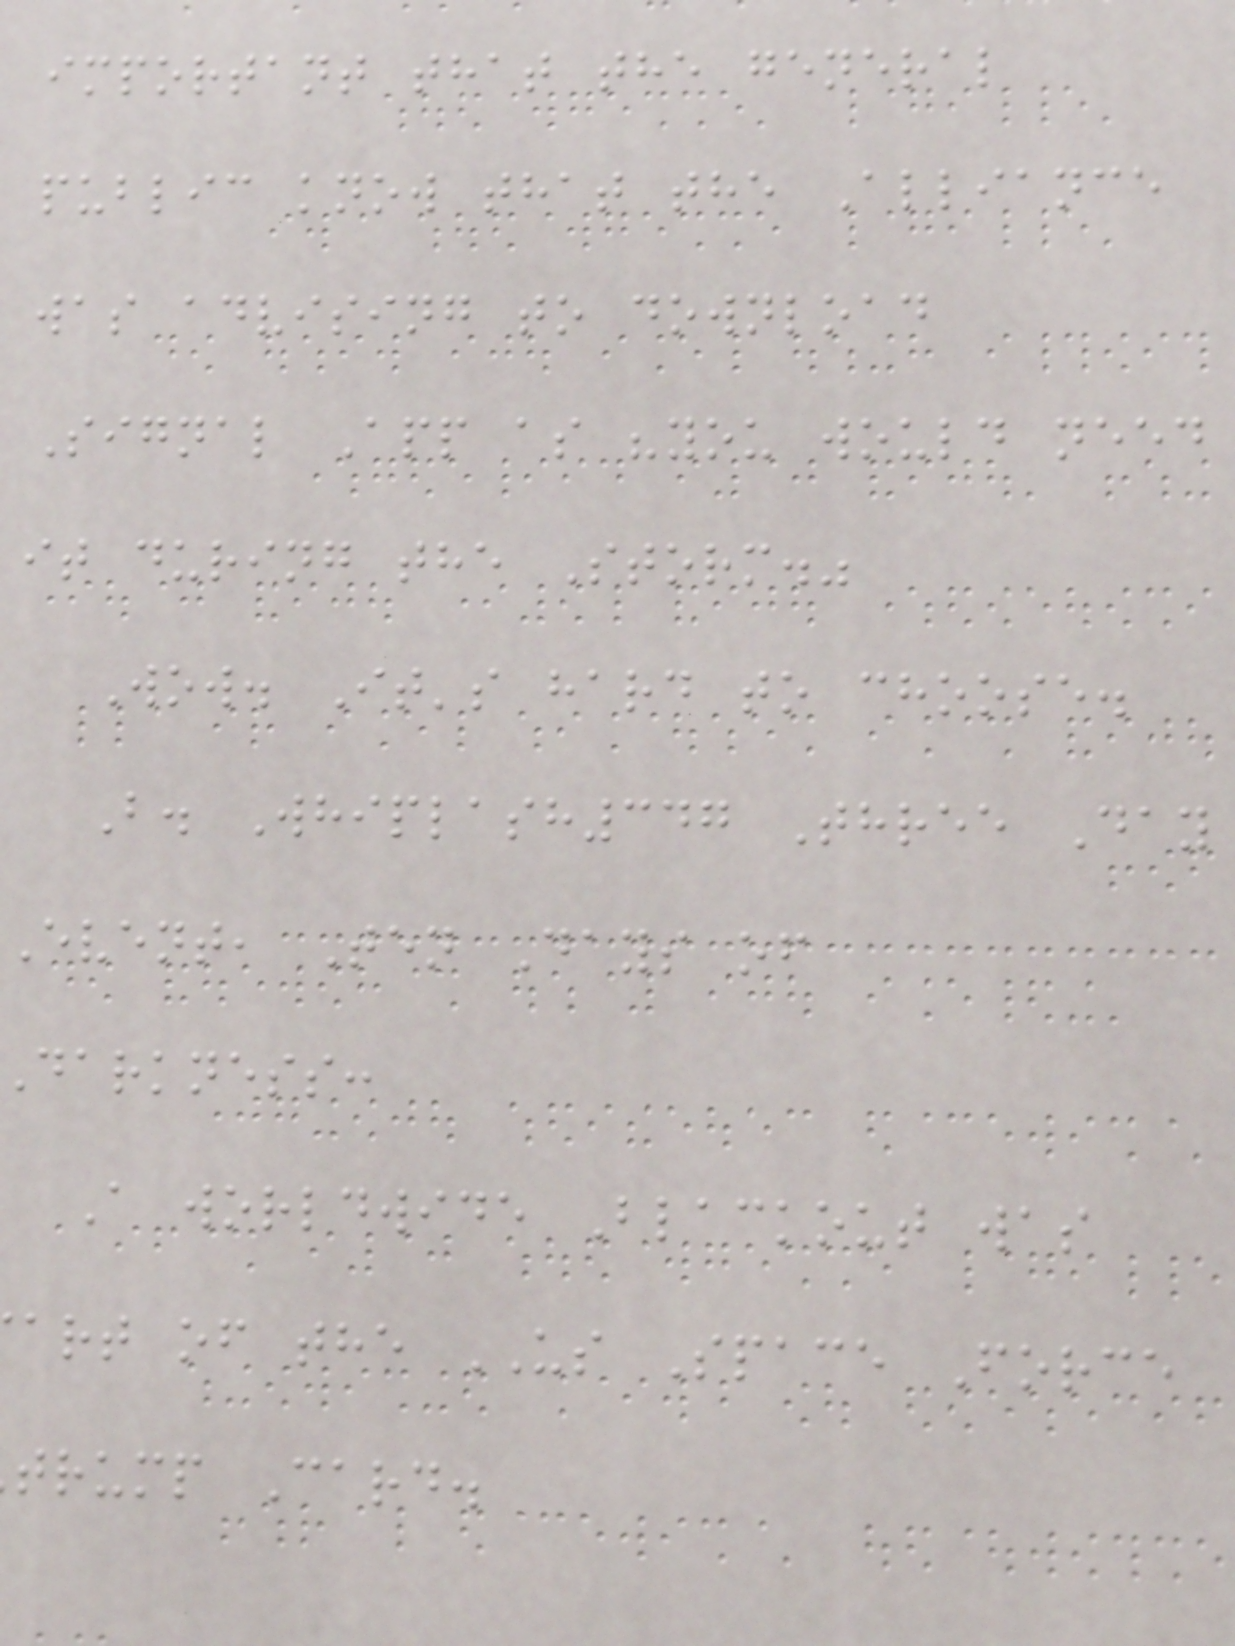important that the general
public know that the Alliance
was advising to download
Signal App as "you would need
it during the Storm."
Wow. It's hard to choose.
B. Whiplash347 Three Day
Event, Ten Days of
darkness:
A worldwide Blackout was
art of the US Space Force
trump Card.
